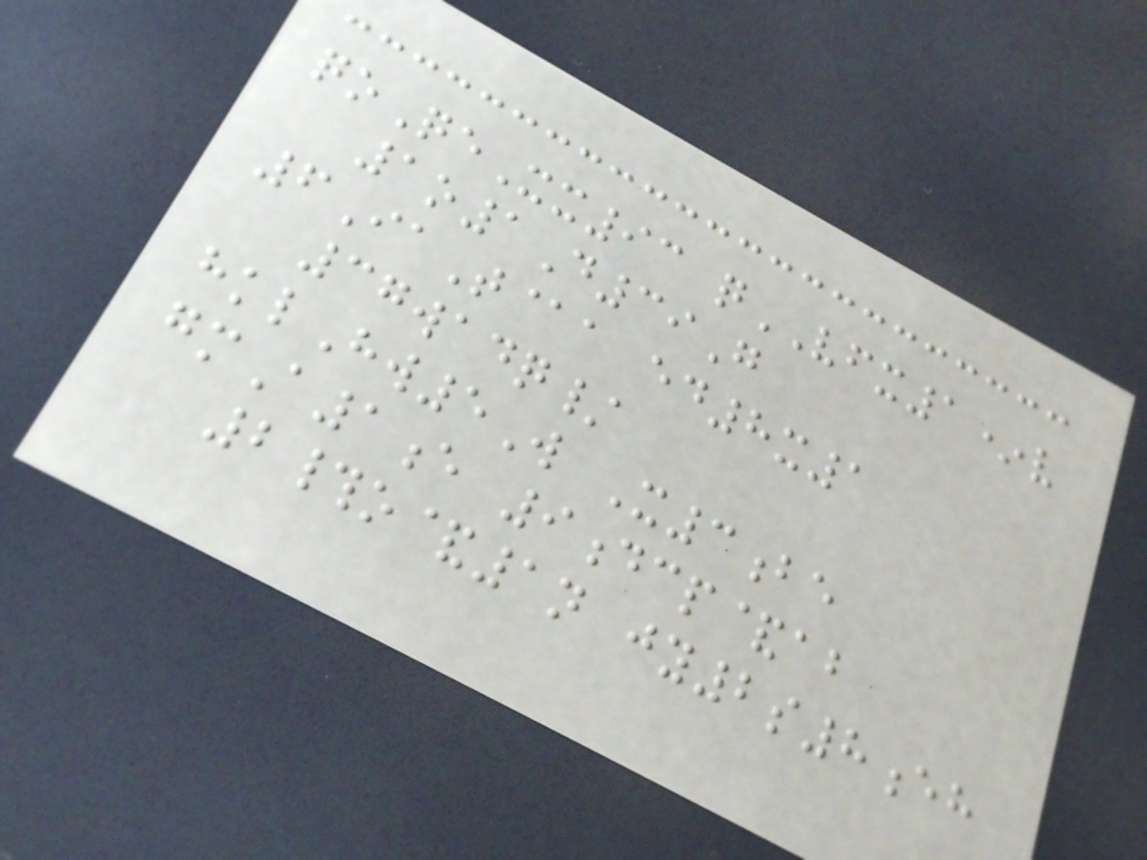qoQeXx93 qVFX1*v
1o1D39G
6IaT@a ed8x1
37wadq/
hklHw5W X3be
gmA1e 9dcp&ab
2#o&1n jy2s8eh
